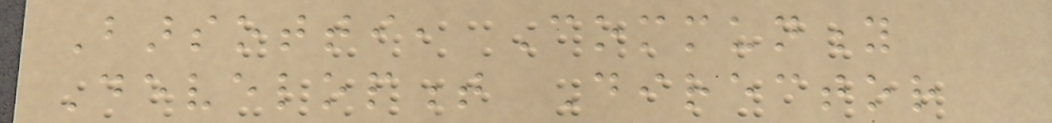Barsotti, Community
Development Director
